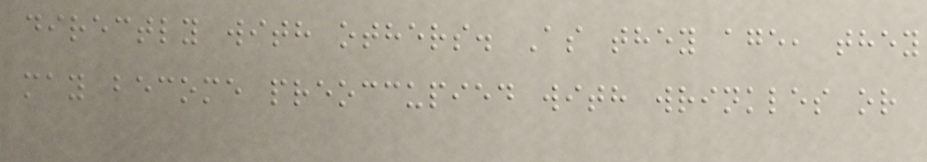directly with others. As they age, they
may become preoccupied with wrinkles or
